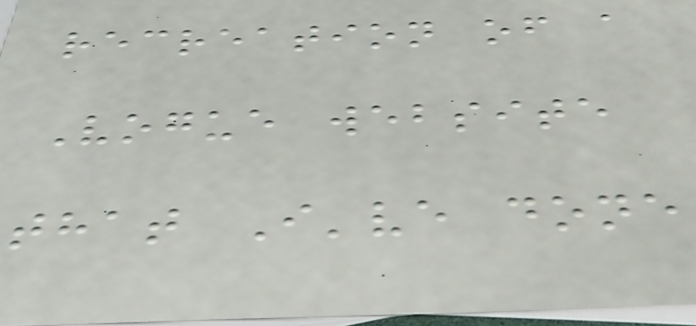recreation of a
Vogue website
that I've done
